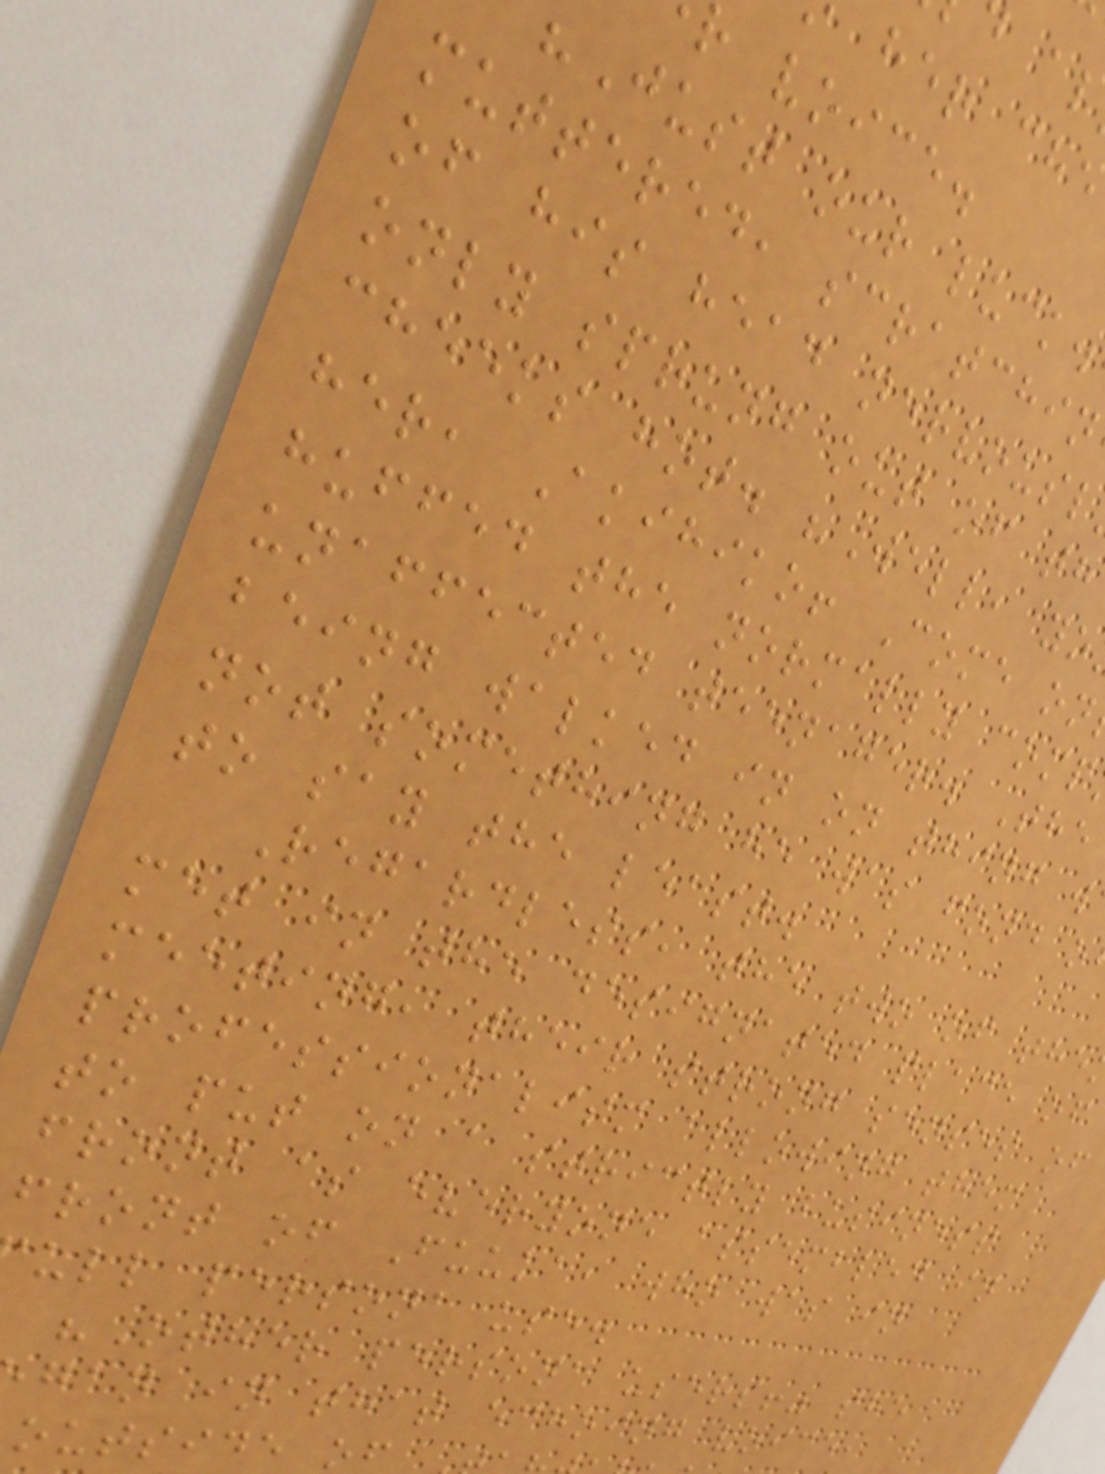r voice.
"Just our luck.
muttered, scratchin
of his head nervousl
only sprung out of th
cheeks hot. "Well, yo
her, Akihiko! Come on
huffed the normally comp
unaffected teenager. The
being walked in on thing w
not something he was fond o
to say the least.
Regardless, the two of the
met in the designated place of
meeting, their strong senses of
professionalism allowing them
to put on a strictly business
front as everyone assembled in
front of Fuuka, who was in
ull persona use.
"Other persona users!" she
gan in that echoing voice,
outside of
